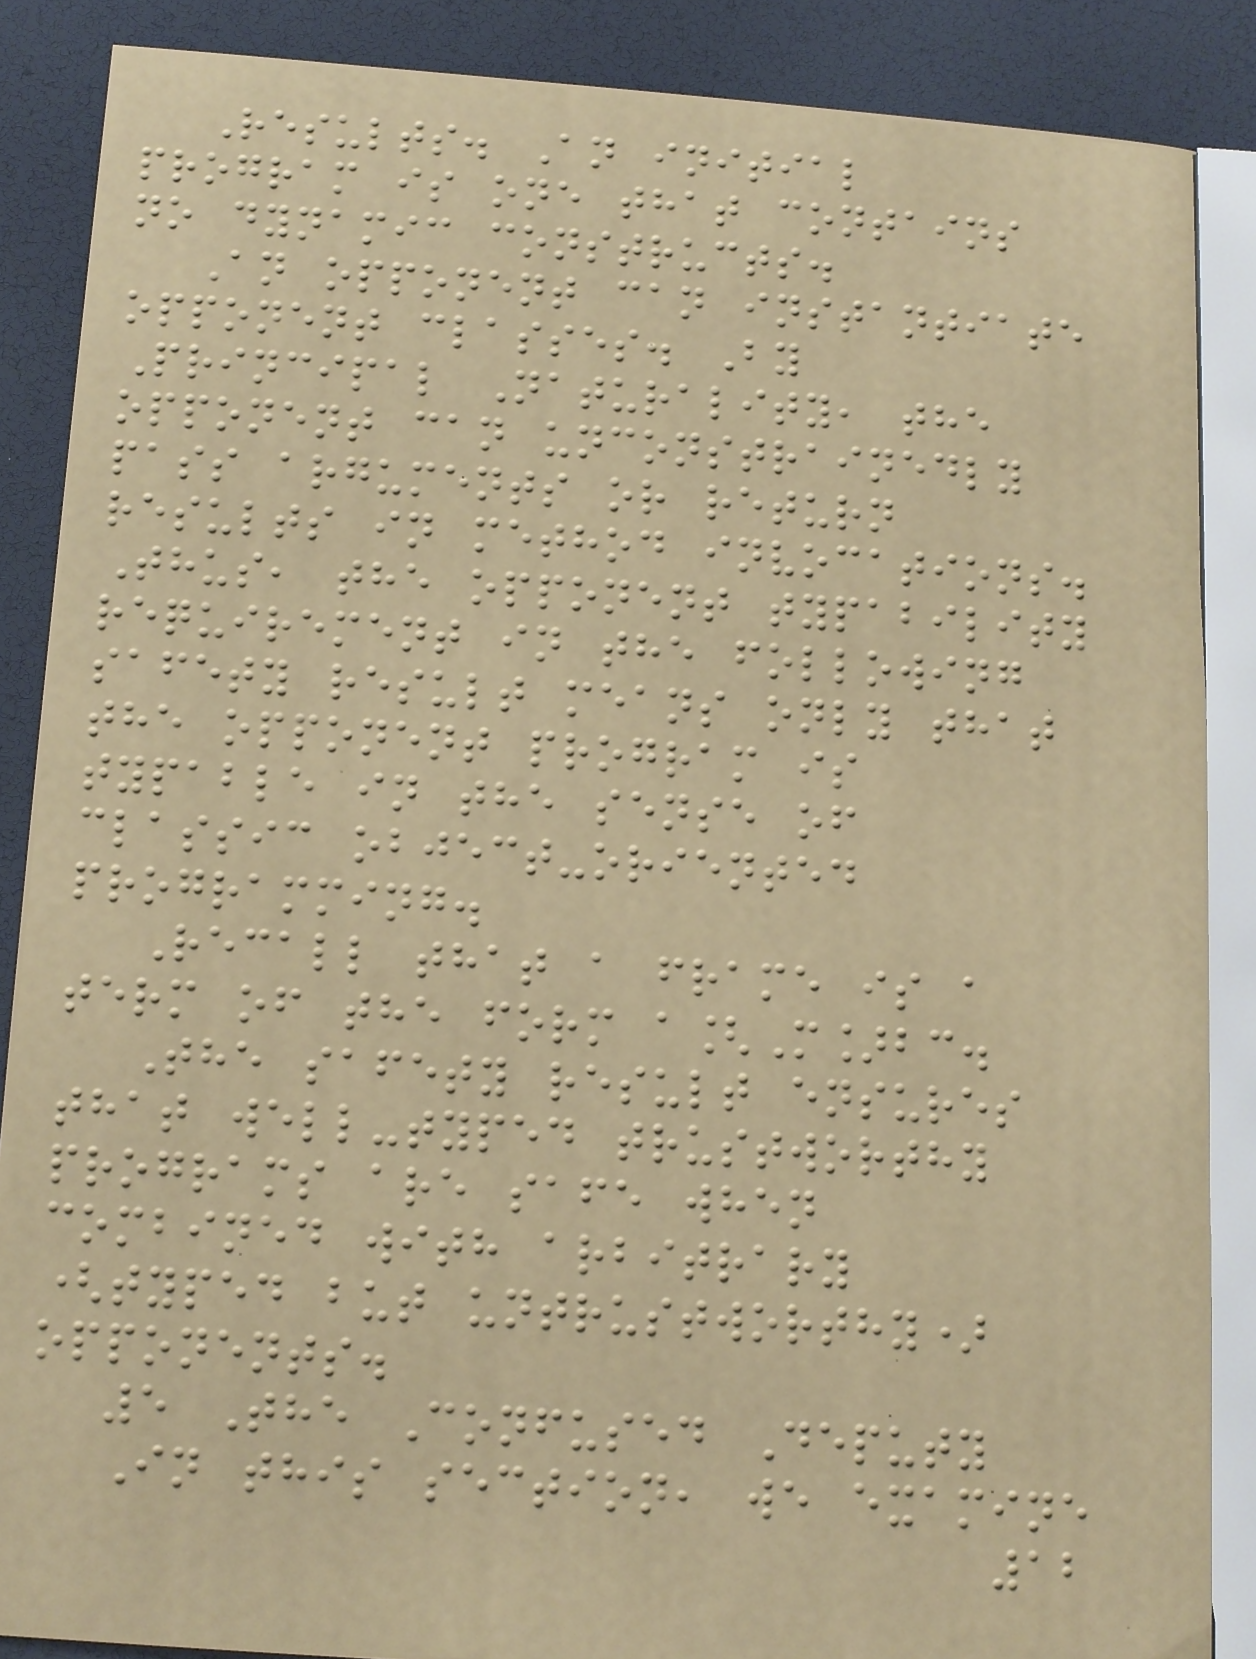Results. An initial
program is one that contains
no dynamic constructs.
An opponent can instantiate
opponent classes. By
Principal Naturality, the
opponent can unconstrainedly
pass arguments or return
results in method invocations.
Thus, the opponent typability
requirement in the following
safety result means only that
the opponent program is
typable in the sense of
classic object-oriented
programming.
Recall that a frame is a
term of the form a[M]bc.
The safety result ensures
that well-typed trustworthy
programs are safe when
combined with arbitrary
(typed but untrustworthy)
opponents.
5 The Confused Deputy
In this section, we examine
12
